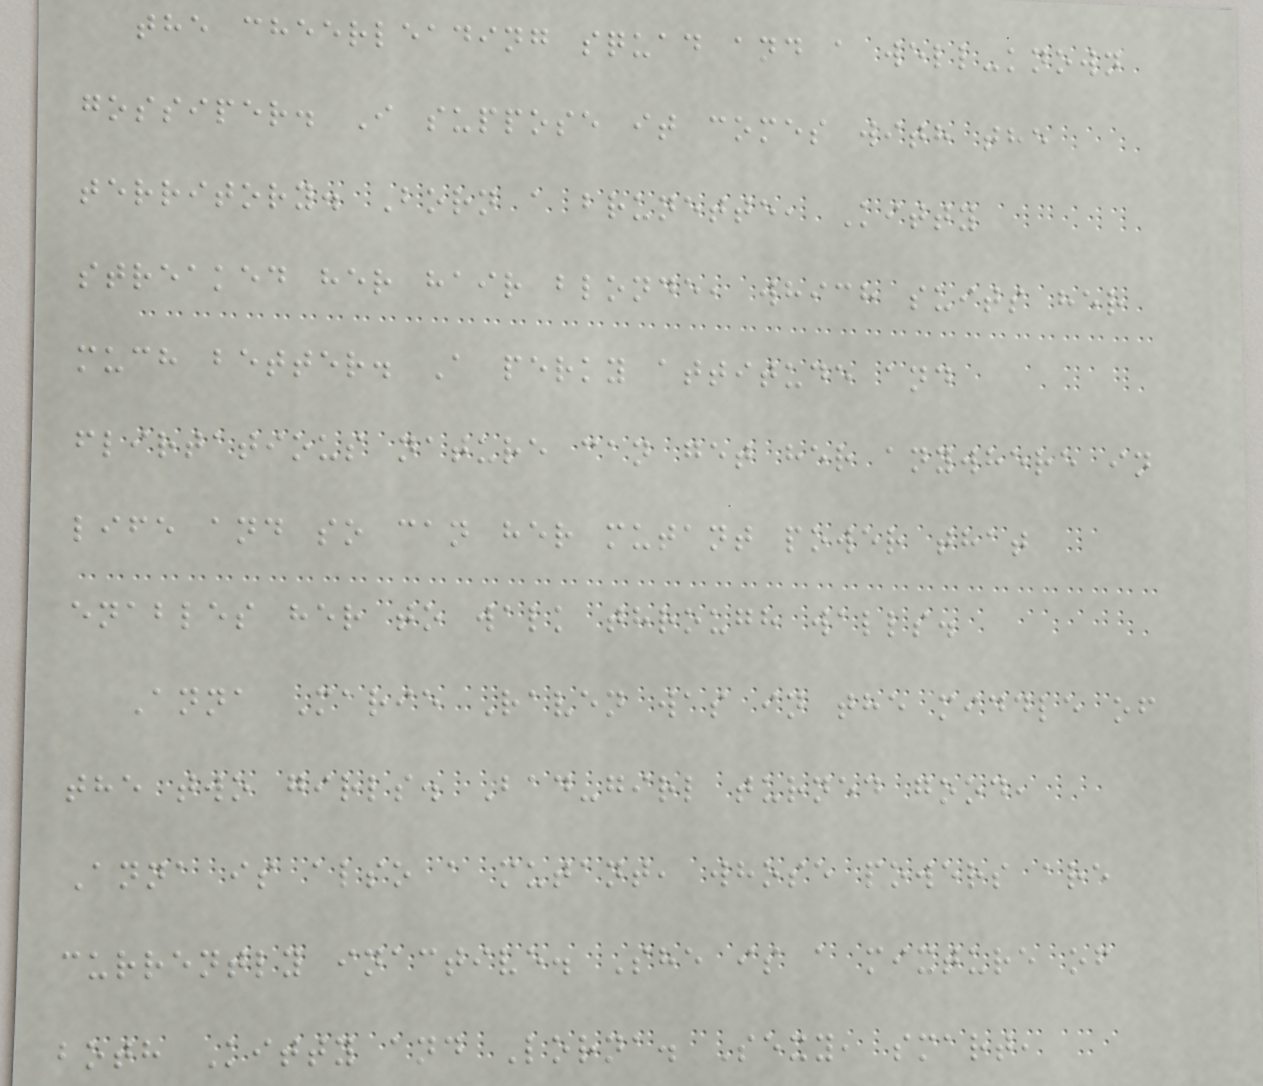the cheerleading squad and a well-known
gossiper. I suppose it comes with the
territory. Born a brunette, Kitty
streaked her hair blonde, which suits her
much better. A perky attitude and
flirtatious nature can get her anywhere in
life and so can her mutant power that
enables her to walk through walls.
Anna Marie Raven was in the middle of
the two girls. Bad-girl turned good,
Anna is also a mutant, whose powers are
currently inactive. She is a mixture of
both Kitty and Lorna. Sexy, smart,
